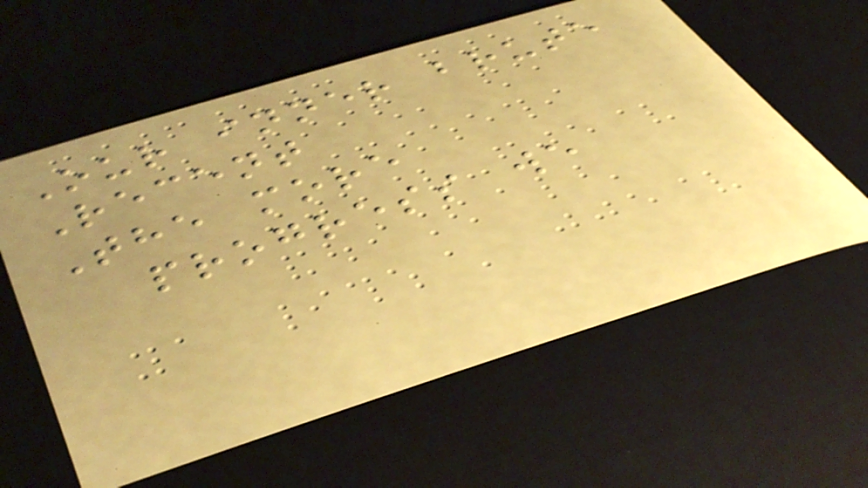Our inner brute
Recent
The more
progress we
